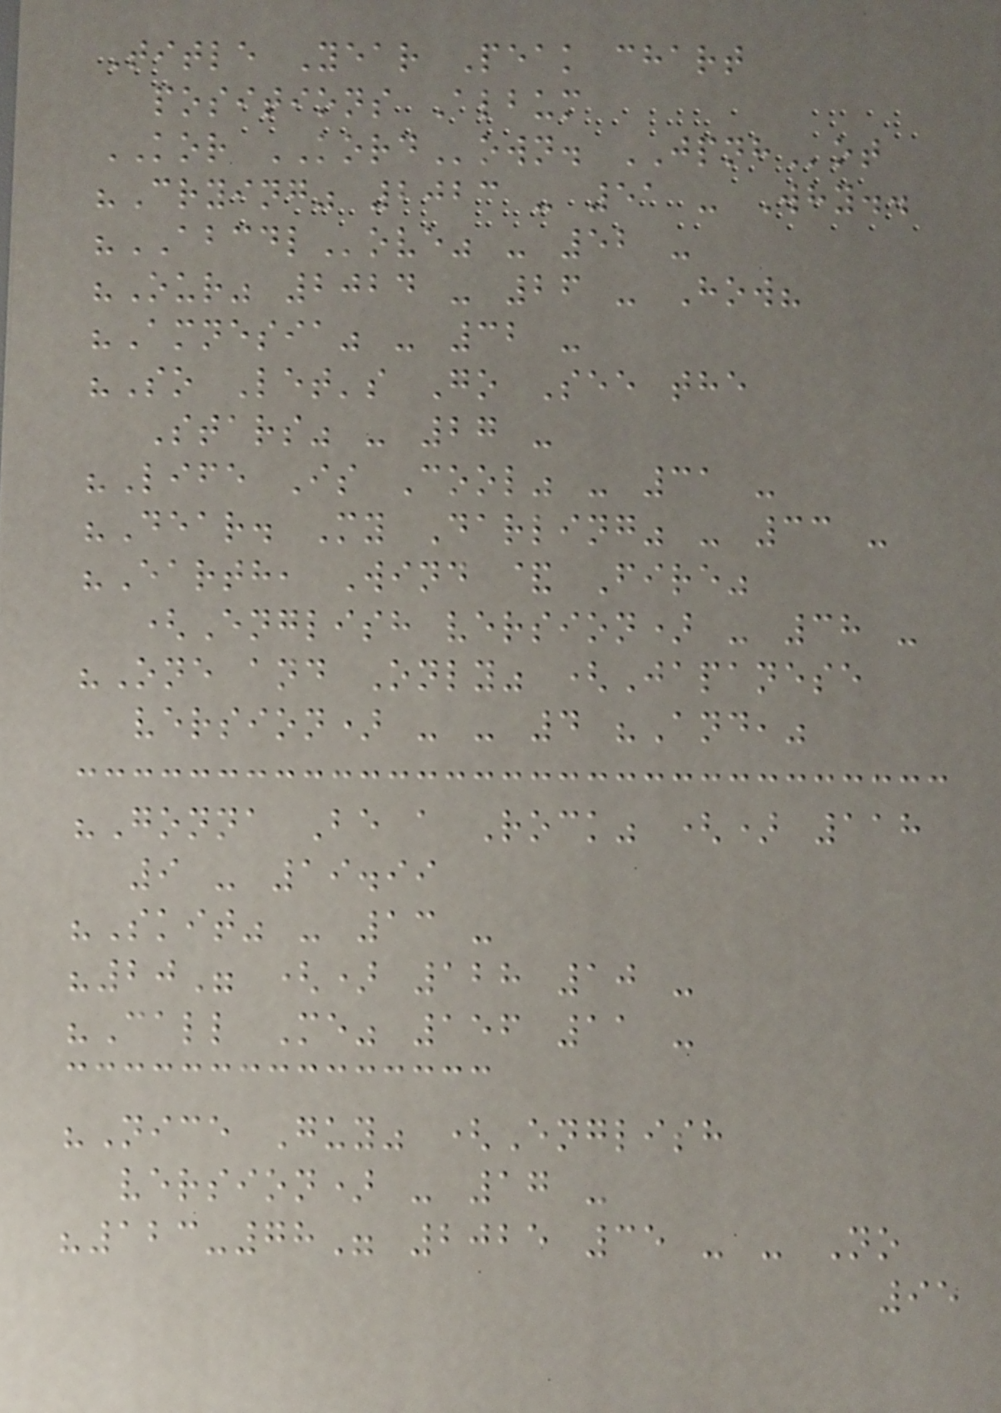Title Year Peak chart
positions Album
KOR KORDown. JPNHot
"Crying" 2023 - 51 - Why..
"ABCDLove" - 52 -
"Our" 2024 - 26 - How?
"Amnesia" - 32 -
"So Let's Go See the
Stars" - 27 -
"Life Is Cool" - 31 -
"Dear. My Darling" - 33 -
"Earth, Wind & Fire"
(English version) - 38 -
"One and Only" (Japanese
version) - - 4 "And,"
"Gonna Be a Rock" () 118
9 - 19.99
"Skit" - 13 -
"20" () 128 10 -
"Call Me" 156 11 -
"Nice Guy" (English
version) - 17 -
"123-78" 2025 35 - - No
95
